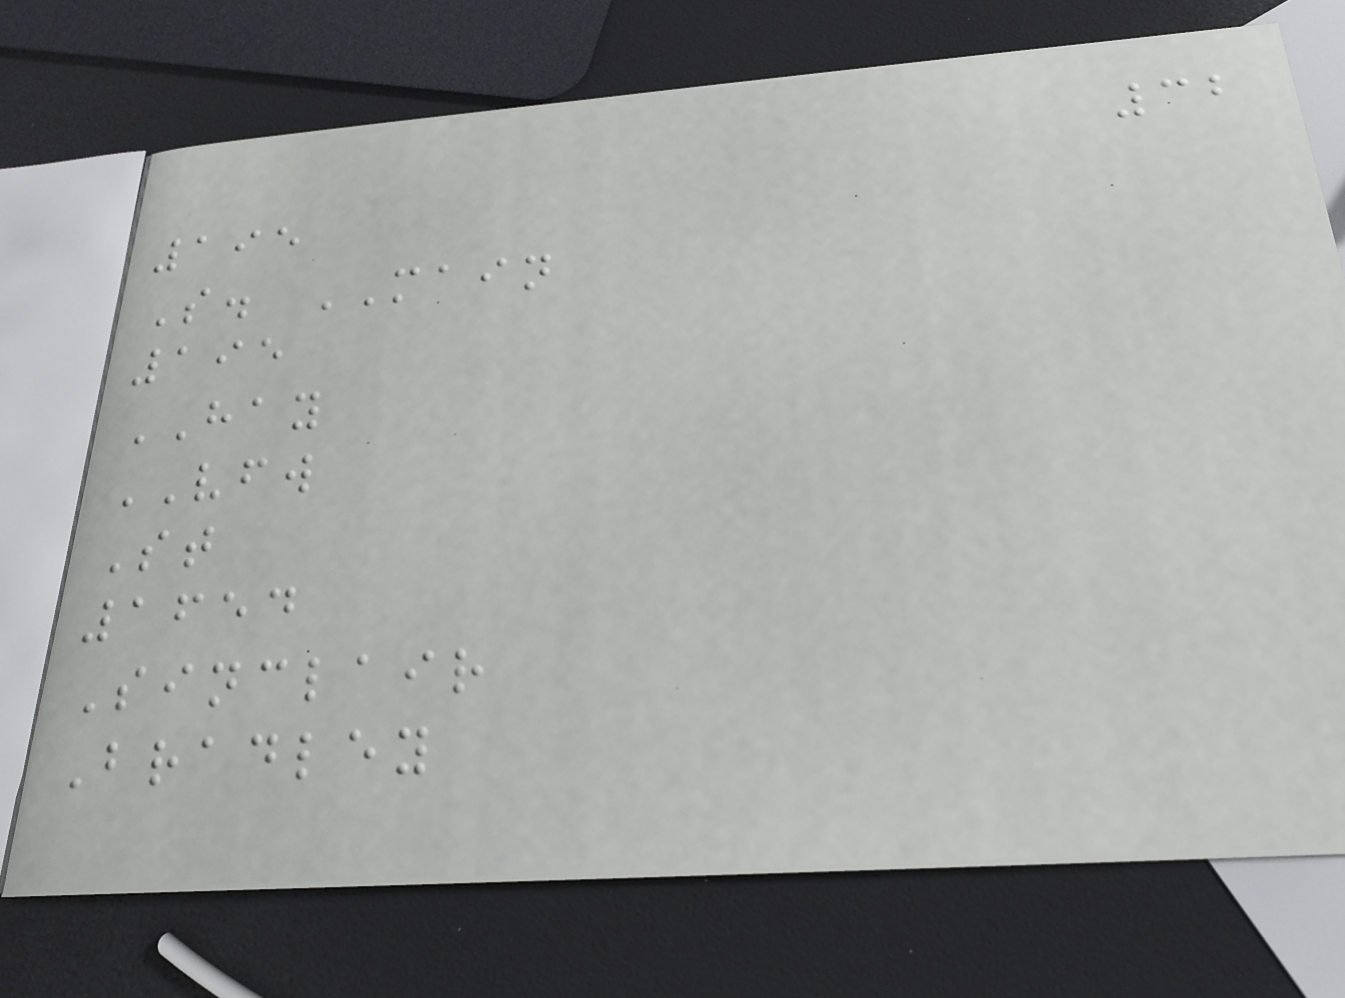32
195
S. MAIN
195
HAY
VFW
St
1654
Sinclair
Bradley
